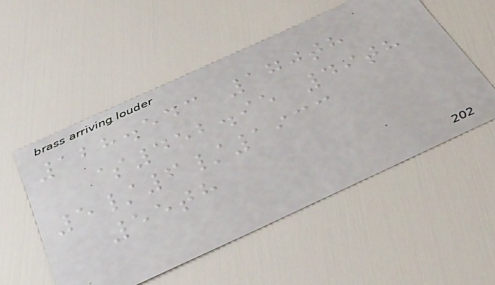128.543 170th
$452.95 49th
5/6/1933
55th
